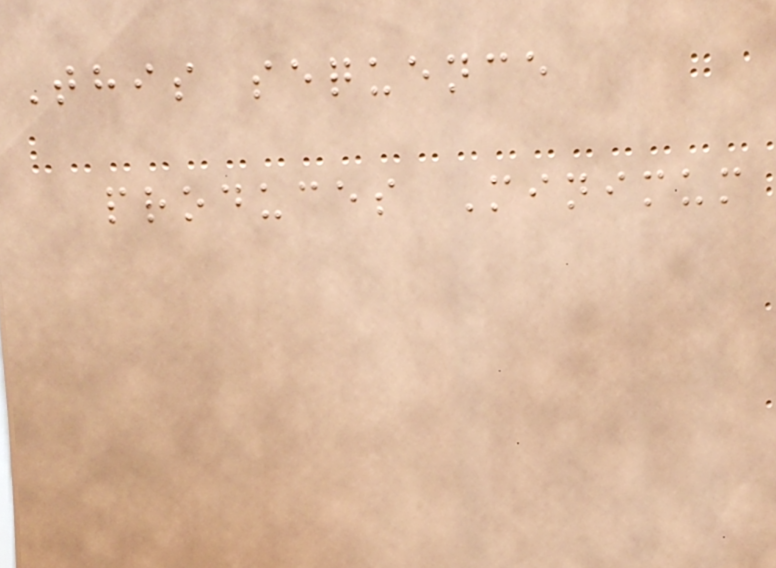This sequence
produces Minimum
